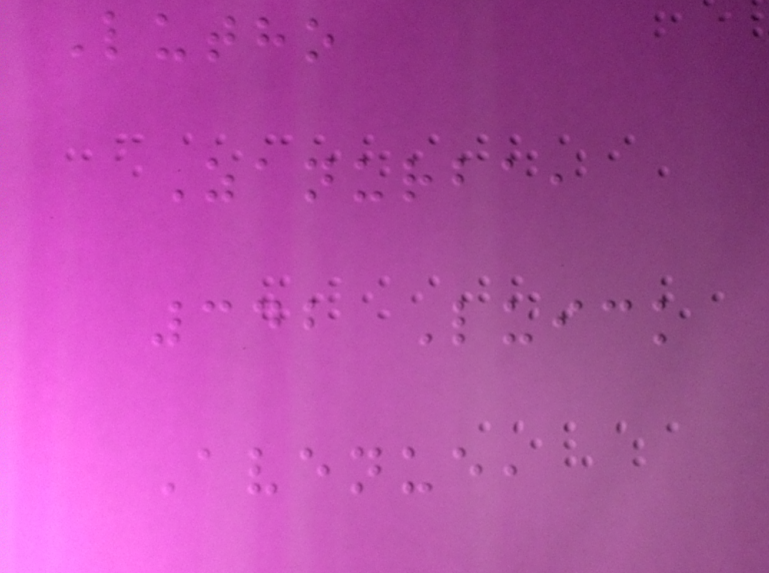Lutho
Zanurba,
342 Luick
Avenue,
